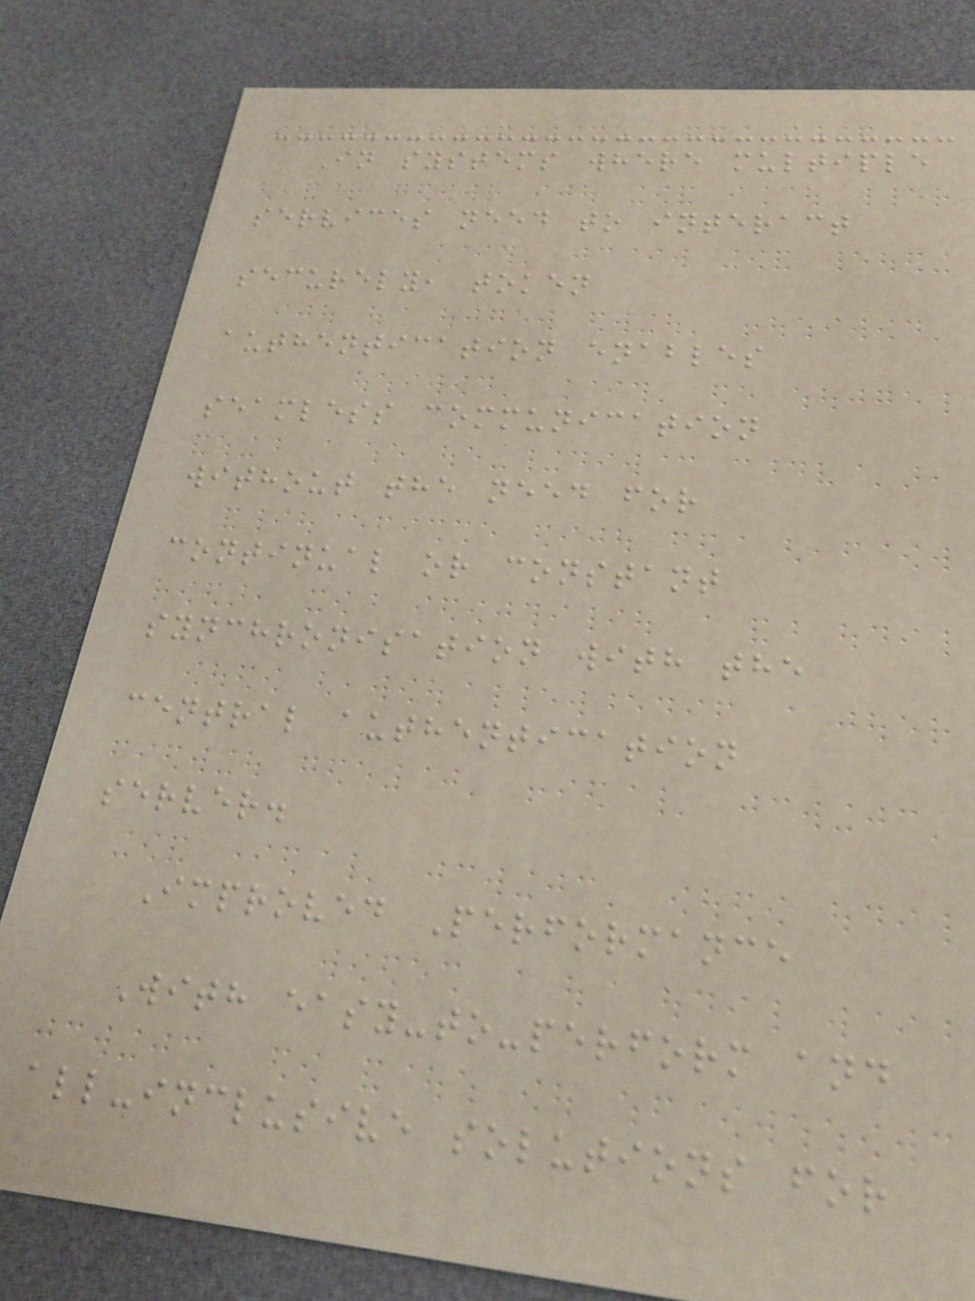In systems where multiple
services need to interact
securely, token
authentication enables
seamless communication
without the need for
continual or constant
synchronisation with the
central authentication
server.
Improved Performance
With easy-to-perform and
all-inclusive solutions for
